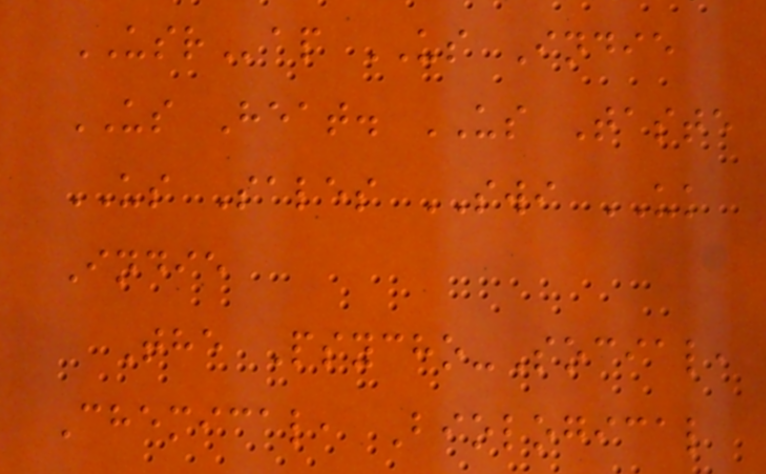USRap US Indie
US Heat. US Taste
US Sales SWI UK
Indie
The Psycho-Social,
Chemical, Biological
